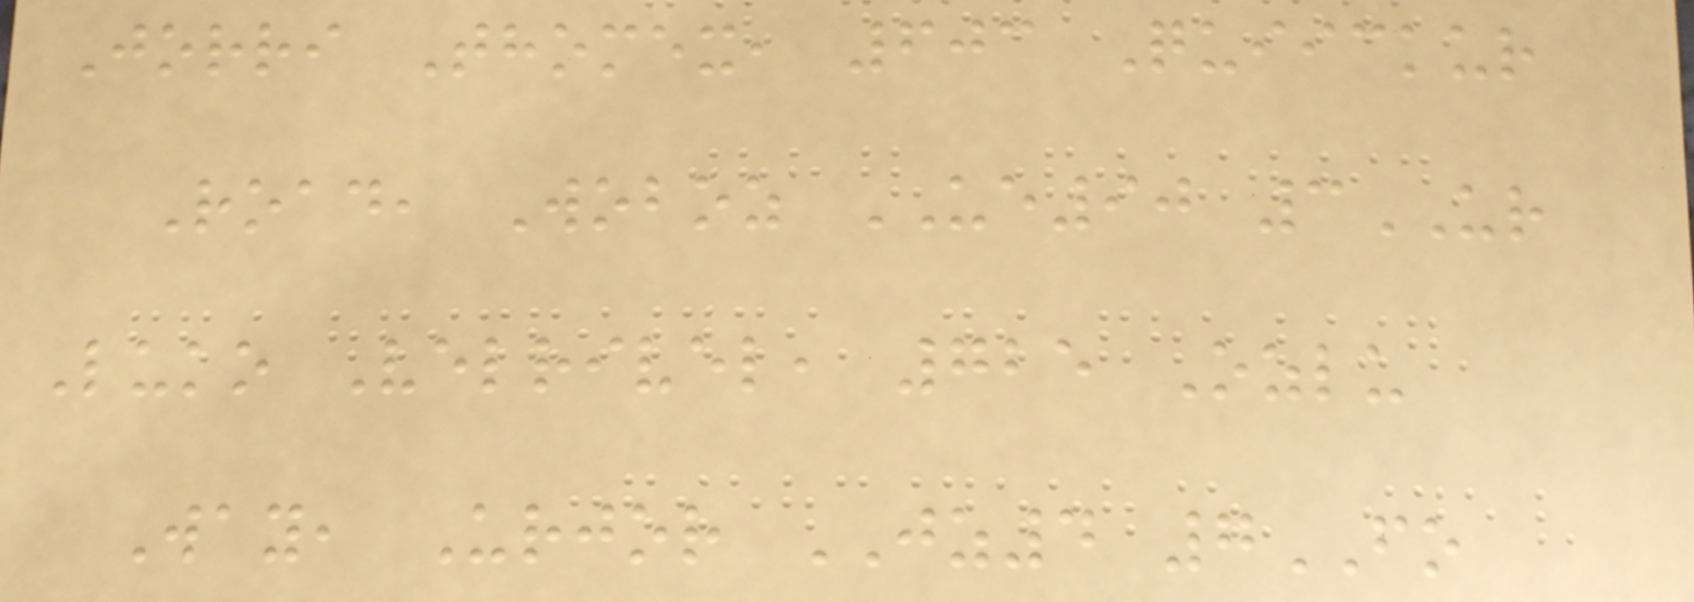Jorri Thomex, 603 Quiickur
Road, Woboz UE90 3UR
Luko Velrivel, 725 Ozlu
Way, Urjor JZ4 7FO
